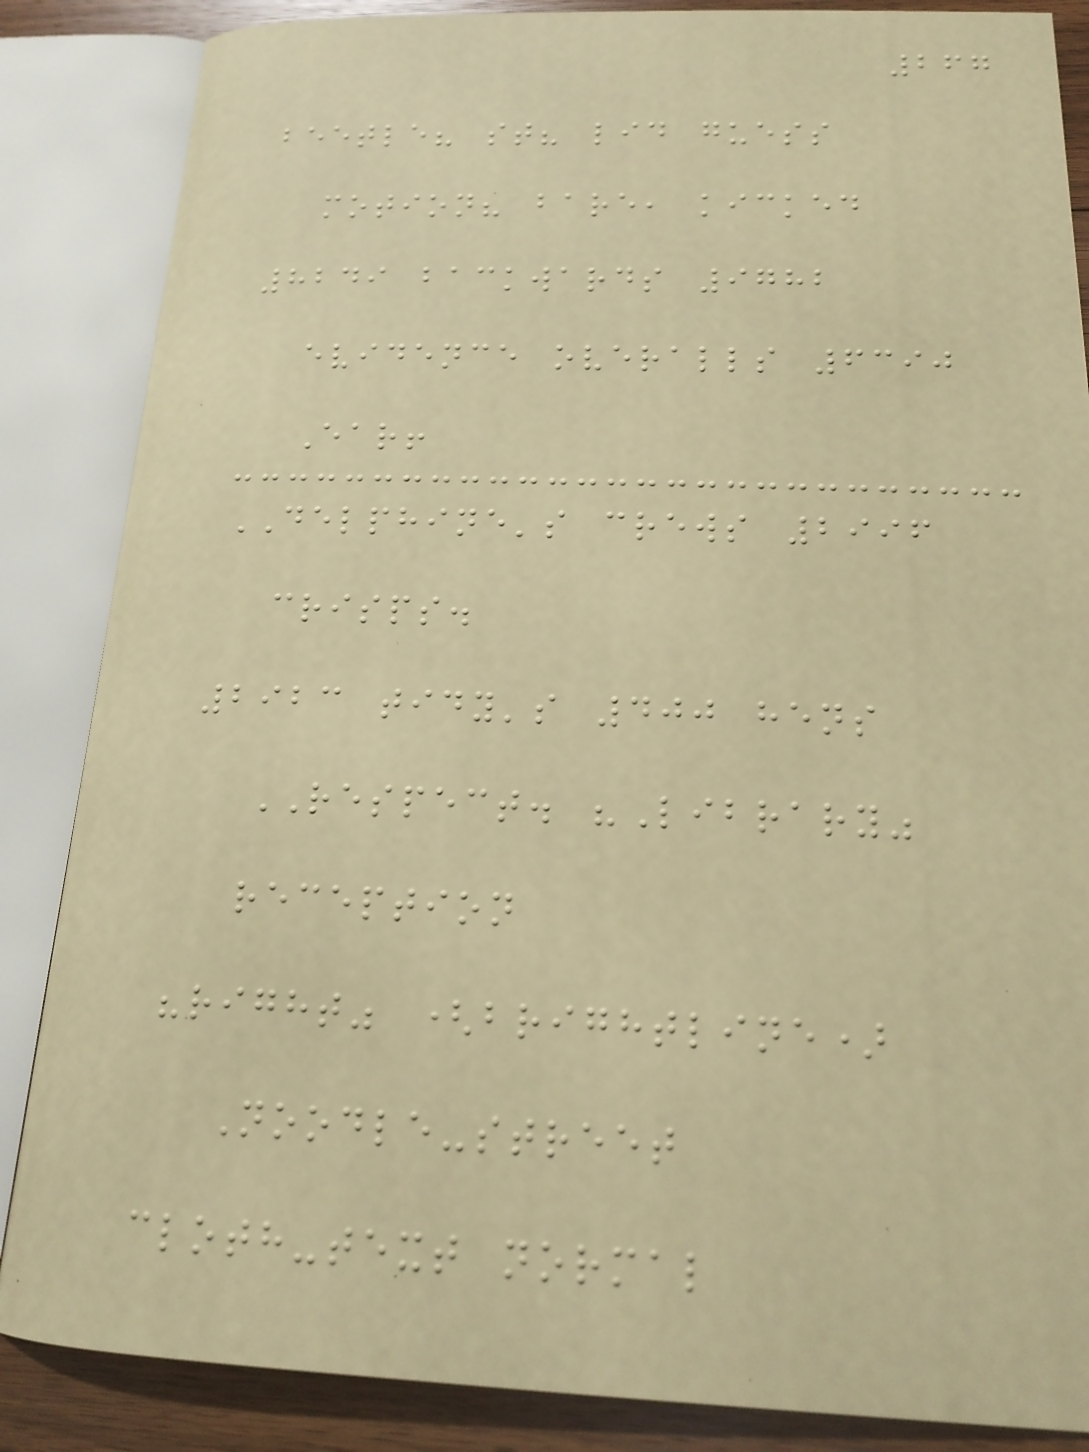267
beetle? st? lid guess
motion? bare, kicked
8249 backwards 9782
evidence overalls 6390
Ear!
DELPHINE's crews 2996
crisps.
2923 tidy's 400 hens
RESPECT. "Library"
reception
"right" (brightline)
Noodle-street
cloth-text normal
